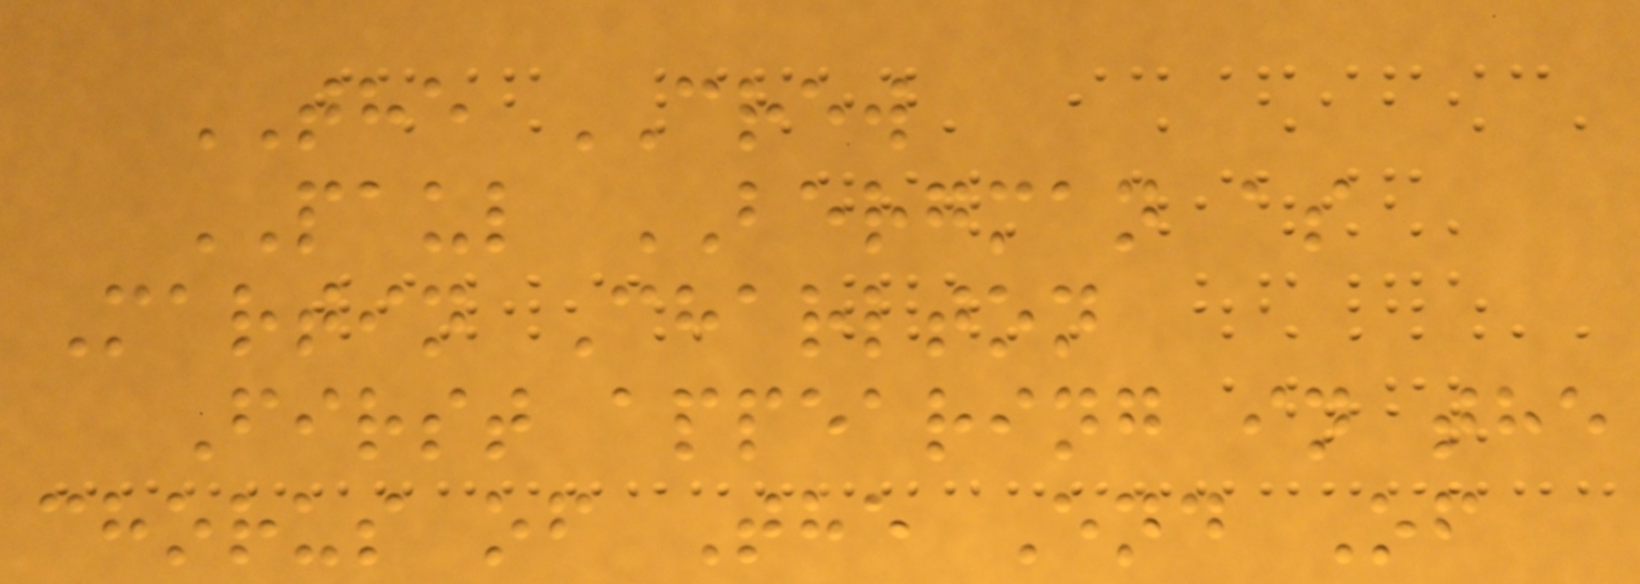THE CREW
PAUL BERGMAN as
Martin Charlton
First appearing in the
chorus of The End Of
